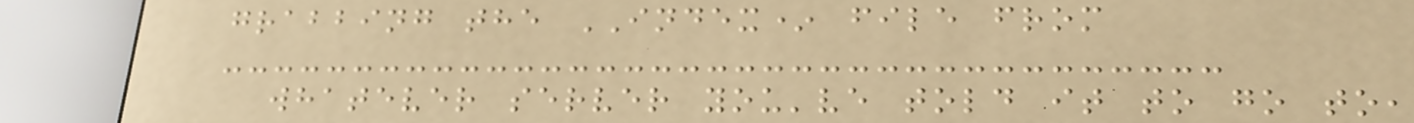grabbing the INDEX* file from
whatever server you've told it to go to,
